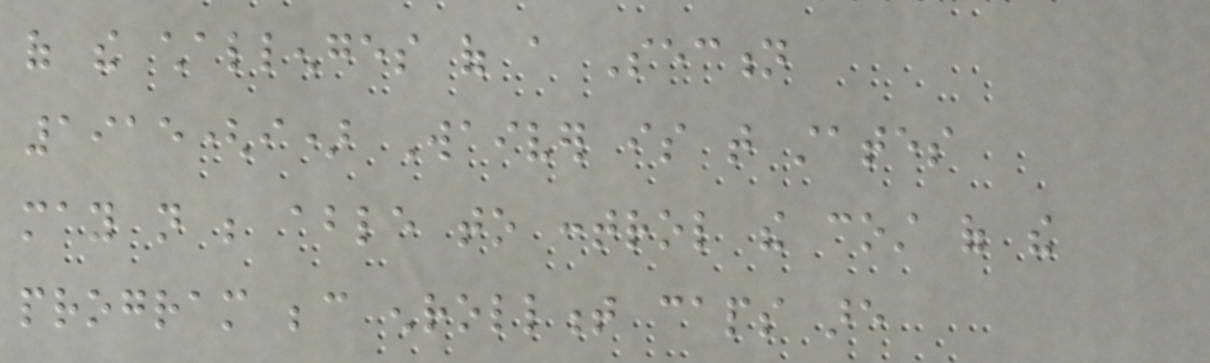of the challenges of a Section
1915(i) Waiver is that states
may not be able to control the cost of the
program because enrollment caps are
